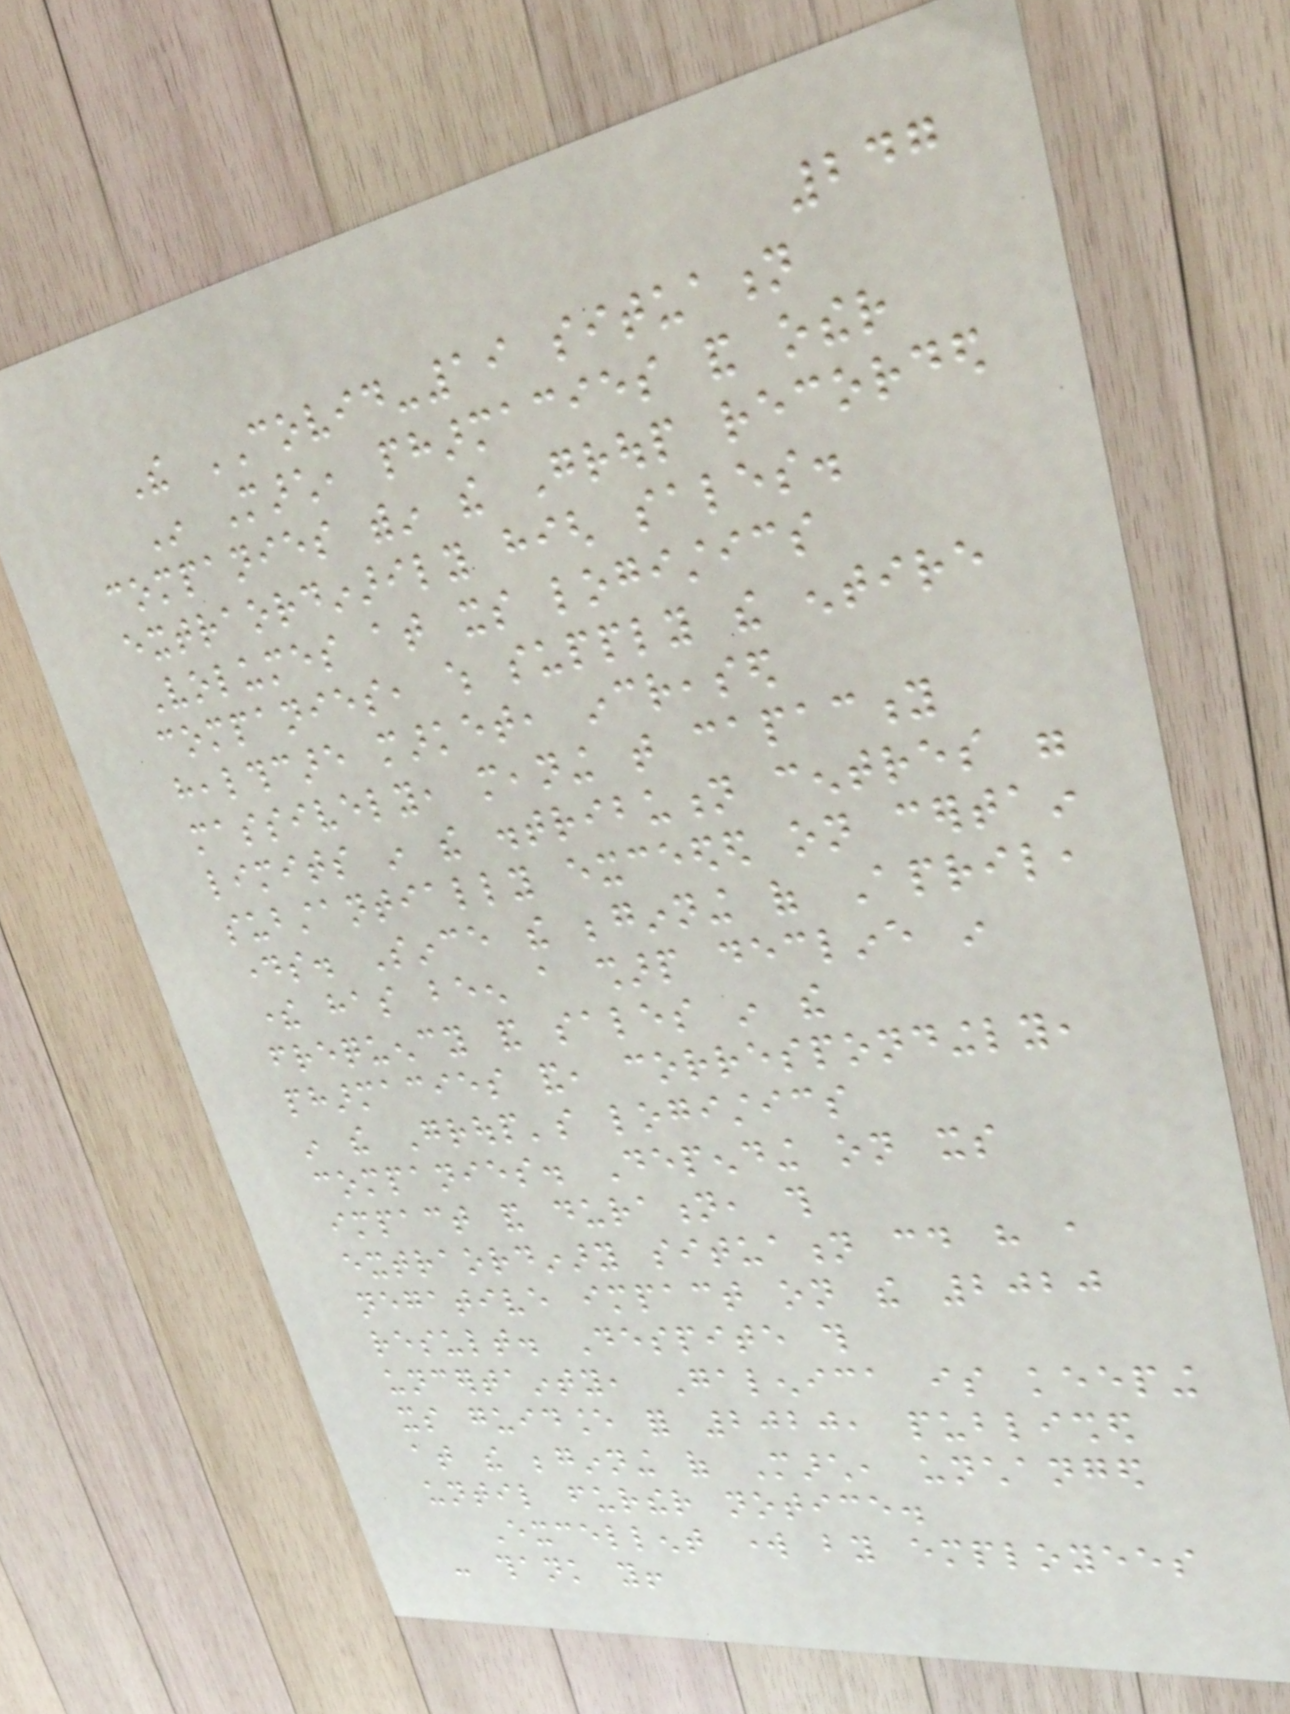247
The COVID-19 situation
In March, pharmacies and other
companies within the Group recorded
extraordinarily high sales.
Volumes at its logistics
companies, which supply the entire
healthcare market, increased
massively, meaning that capacity
limits in the distribution centres were
substantially exceeded on certain
days. Since the beginning of April,
there has been a sharp decline in
frequency and sales in the
pharmacies and, correspondingly,
in the Group's logistics
companies. Depending on its
impact and duration, this
extraordinary situation could have a
negative impact on the 2020
result. Despite this
uncertainty, Galenica is keeping
its guidance for 2020, published
at the beginning of March, unchanged
until further notice.
Excellent work by employees
- thank you!
